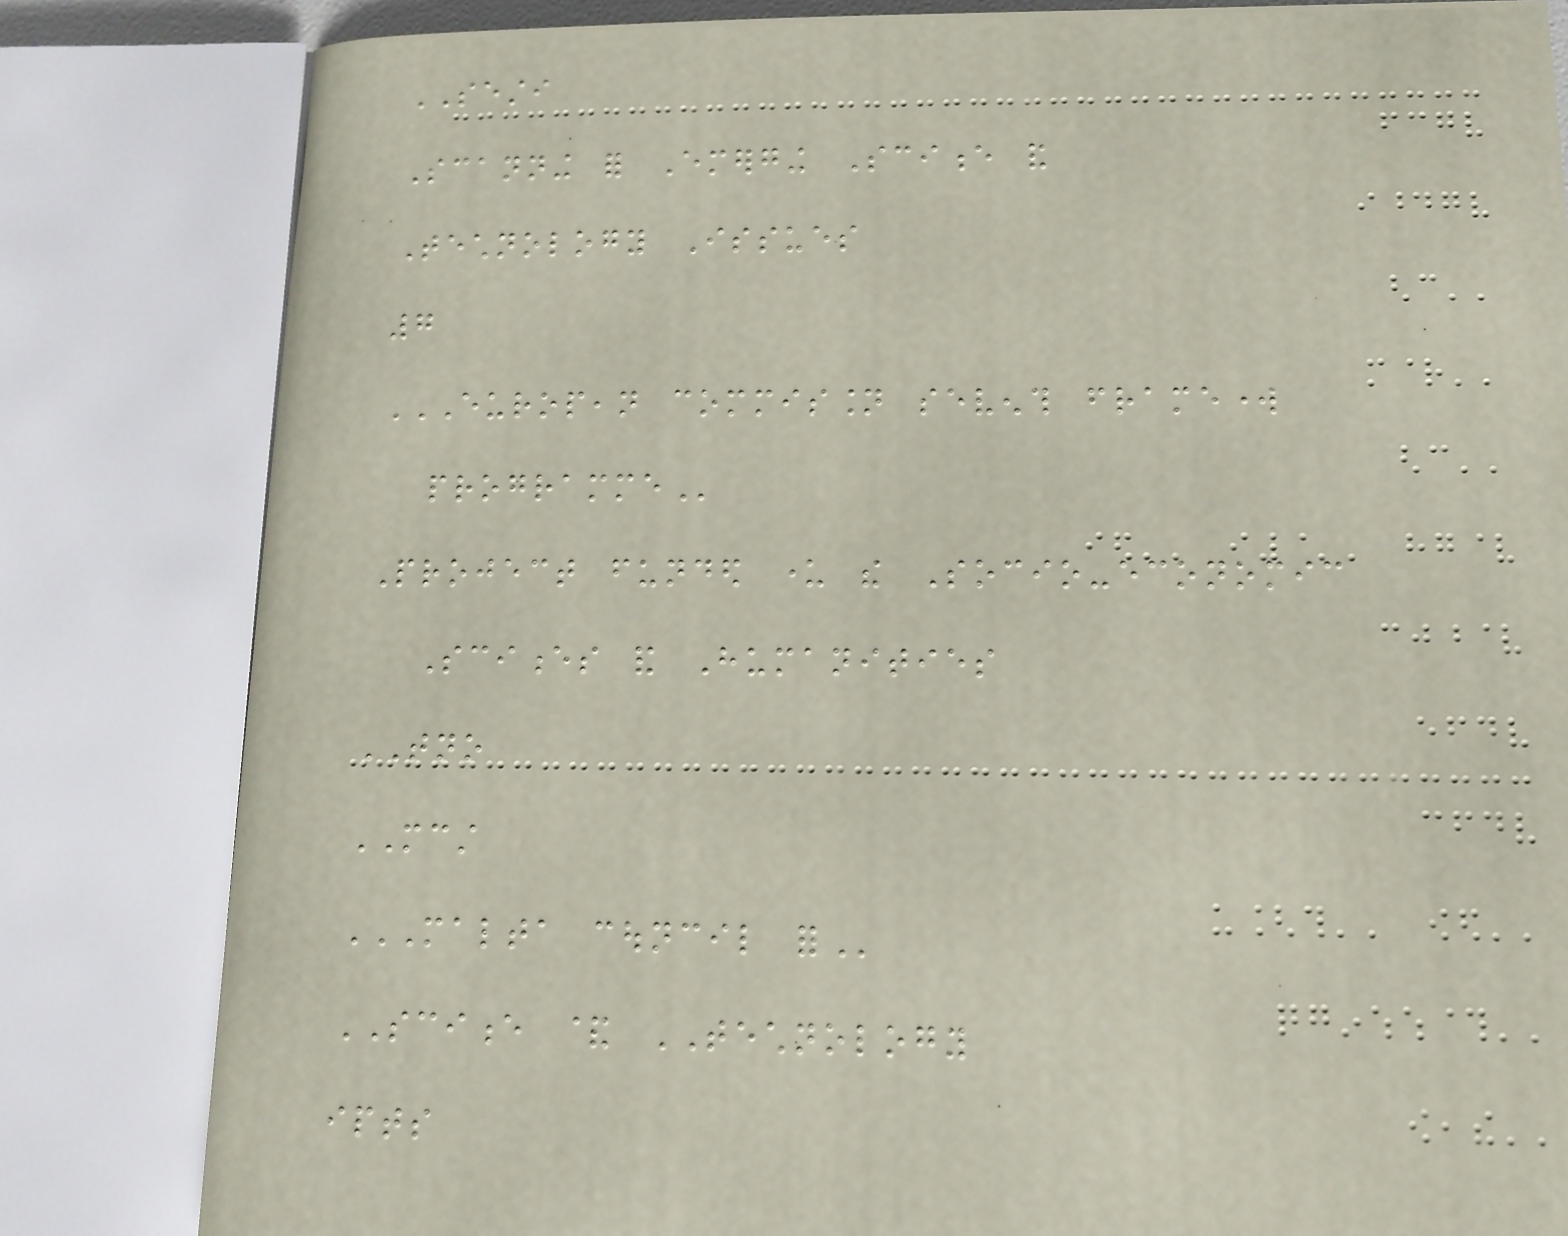SESTI
Scanning for Emerging Science and
Technology Issues
7
EUROPEAN COMMISSION SEVENTH FRAMEWORK
PROGRAMME
Project funded under the Socio-economic
Sciences and Humanities
TNO
MCST
MALTA COUNCIL FOR
SCIENCE & TECHNOLOGY
ipts
